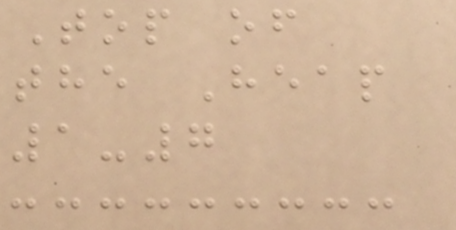Top of
the Heap
1-7
